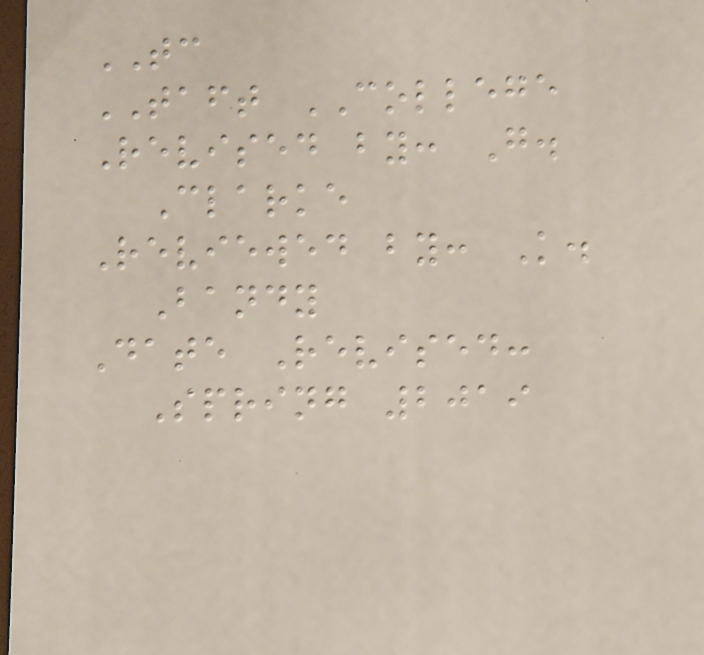TC
TAFT COLLEGE
Revised by: G.
Clarke
Reviewed by: K.
Bandy
Date Revised:
Spring 2019
